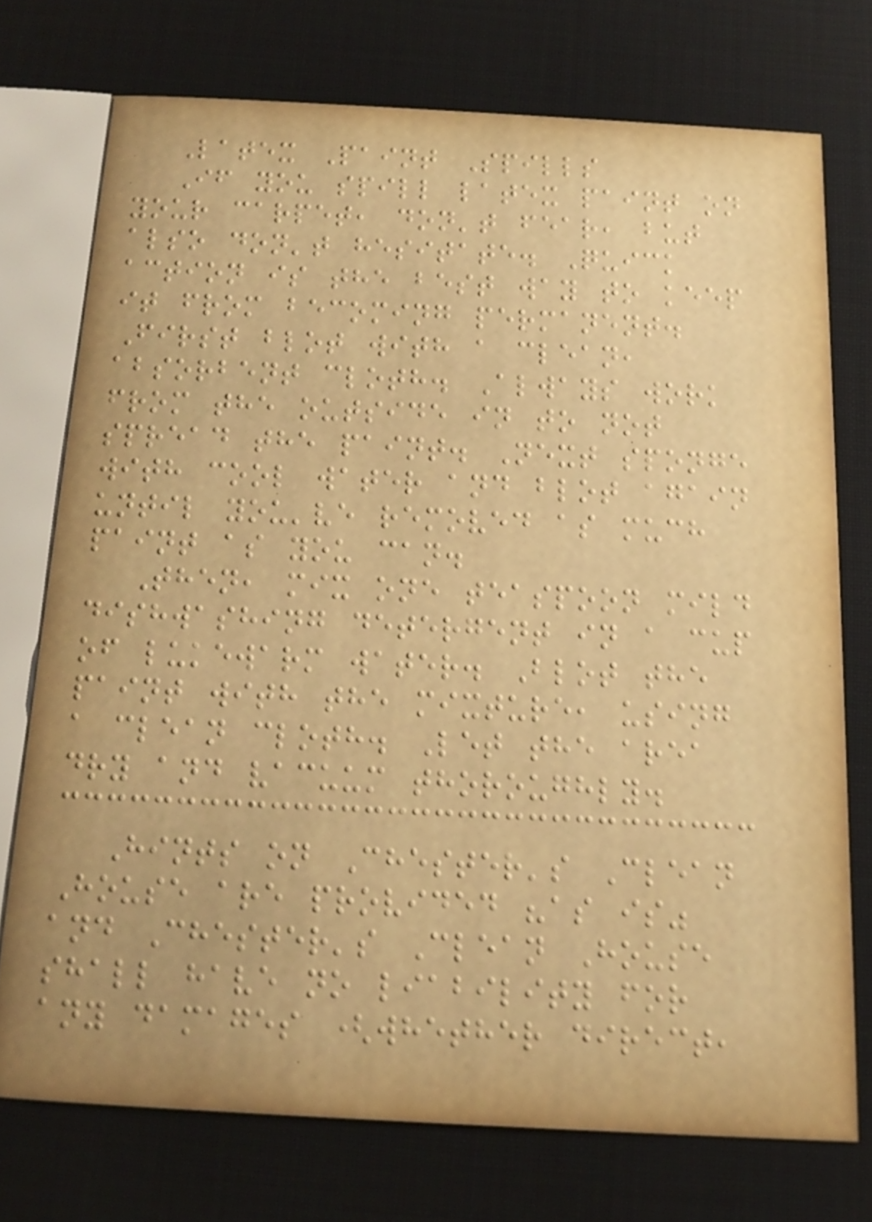Latex Paint Spills
If you spill latex paint on
your carpet, don't fear, but
also don't hesitate. Quick
action is the best way to keep
it from becoming permanent.
First blot with a clean,
absorbent cloth. Always work
from the outside in to not
spread the paint. Next sponge
with cool water and blot again
until you've removed as much
paint as you can.
Then, mix one teaspoon mild
dishwashing detergent in a cup
of lukewarm water. Blot the
paint with the mixture, using
a clean cloth. Let the area
dry and vacuum thoroughly.
Hints on Chester's Clean
House are provided "as is"
and Chester's Clean House
shall have no liability for
any damages (whether direct,
